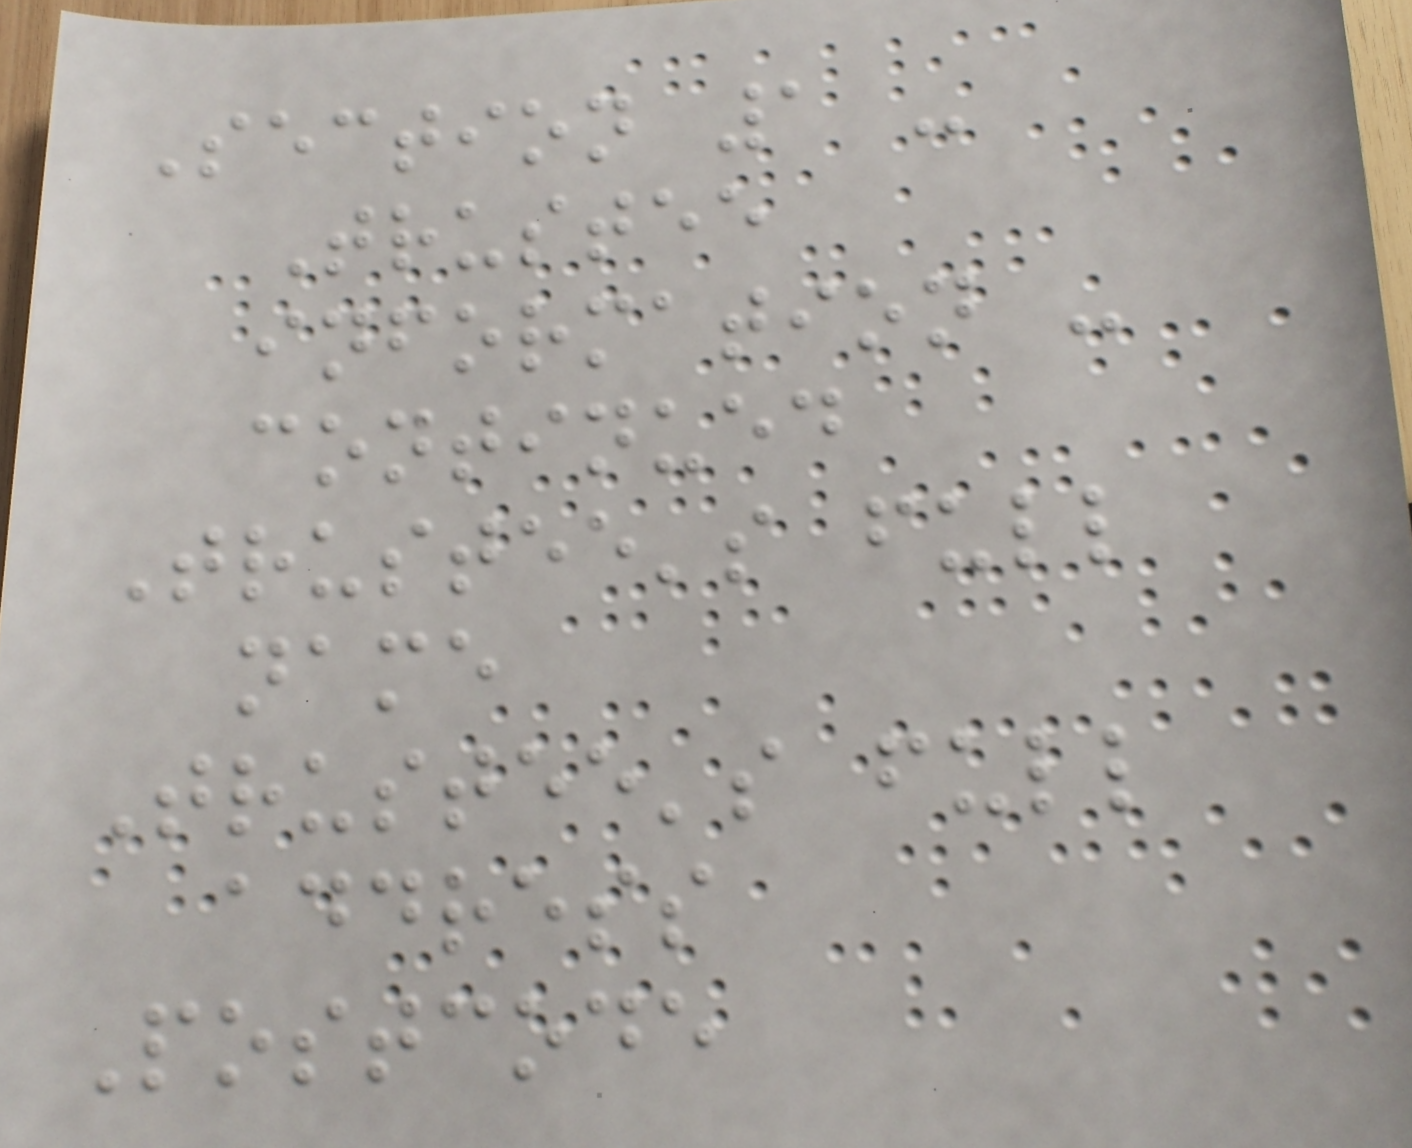Section 1 -
Trustee
information -
continued
Trustee's full
name
Trustee's full
address
Postcode
